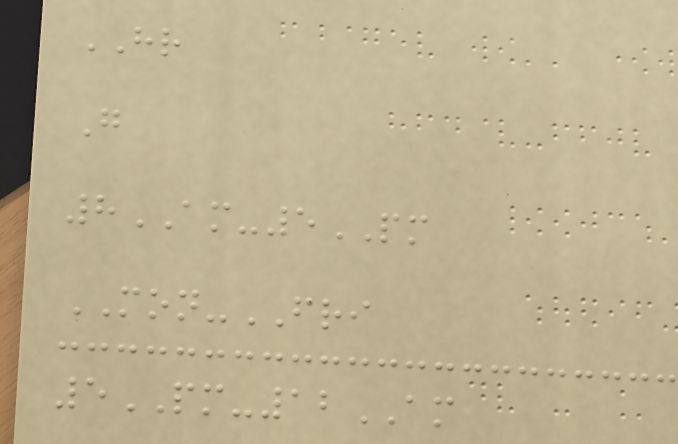HR
G
8AM-5PM
MON-FRI
5PM-12AM
